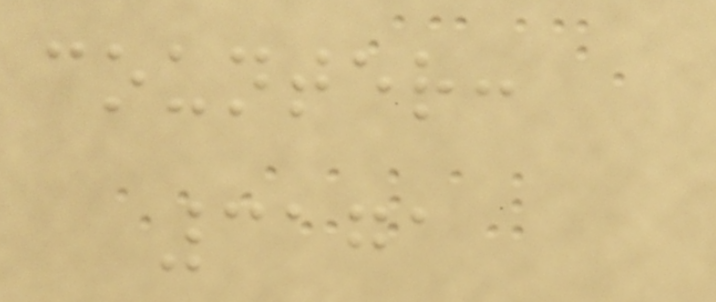counter:
3171
